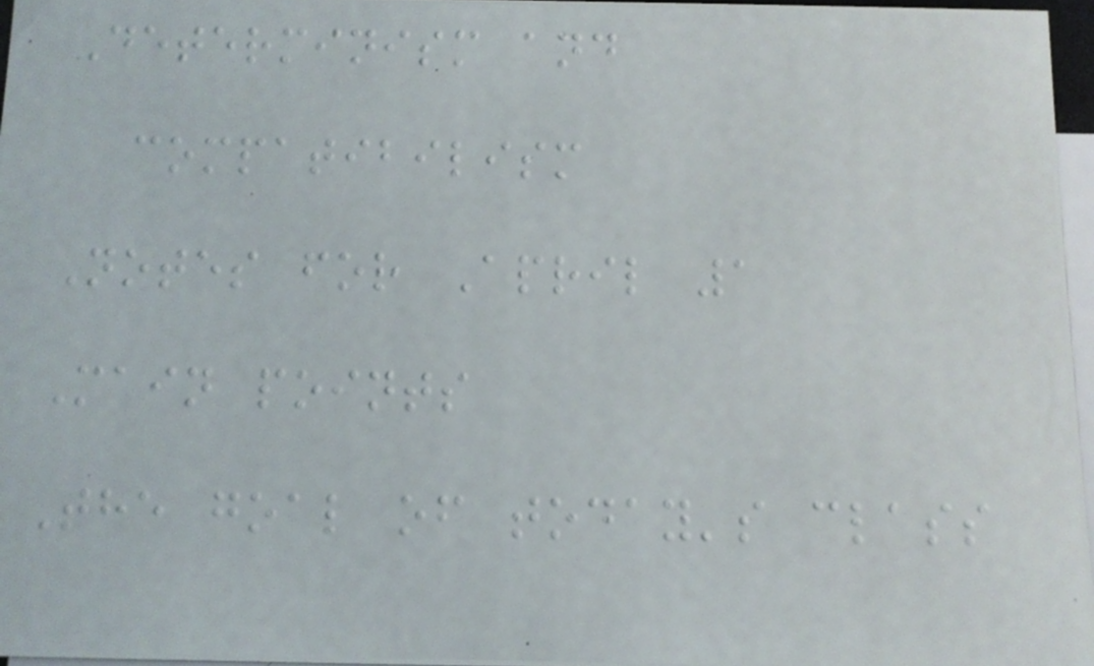Determinism and
compatibilism
Notes for April 1
Main points
The goal of today's class
